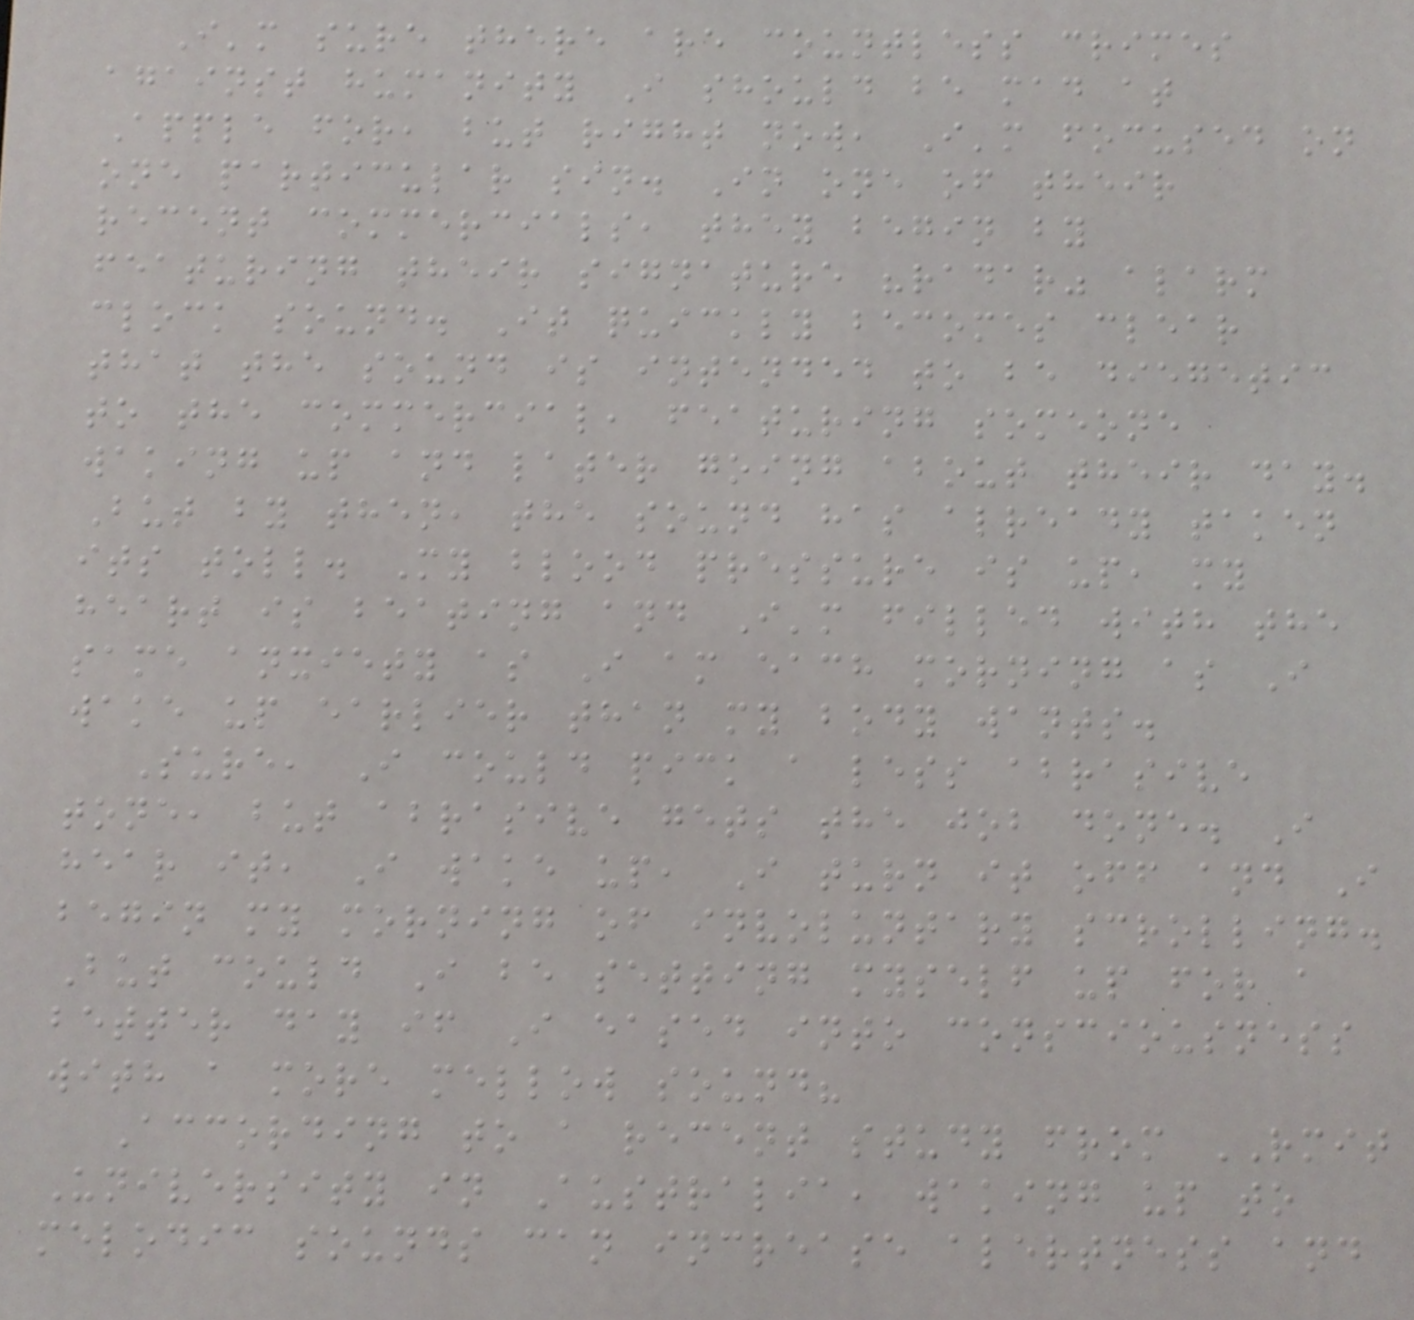I'm sure there are countless crimes
against humanity I should be mad at
Apple for, but right now, I'm focused on
one particular sin. In one of their
recent commercials, they begin by
featuring their signature "radar" alarm
clock sound. It quickly becomes clear
that the sound is intended to be diegetic
to the commercial, featuring someone
waking up and later going about their day.
But by then, the sound has already taken
its toll. My blood pressure is up, my
heart is beating and I'm filled with the
same anxiety as I am each morning as I
wake up earlier than my body wants.
Sure, I could pick a less abrasive
tone, but abrasive gets the job done. I
hear it, I wake up, I turn it off and I
begin my morning of involuntary scrolling.
But could I be setting myself up for a
better day if I eased into consciousness
with a more mellow sound?
According to a recent study from RMIT
University in Australia, waking up to
melodic sounds can increase alertness and
